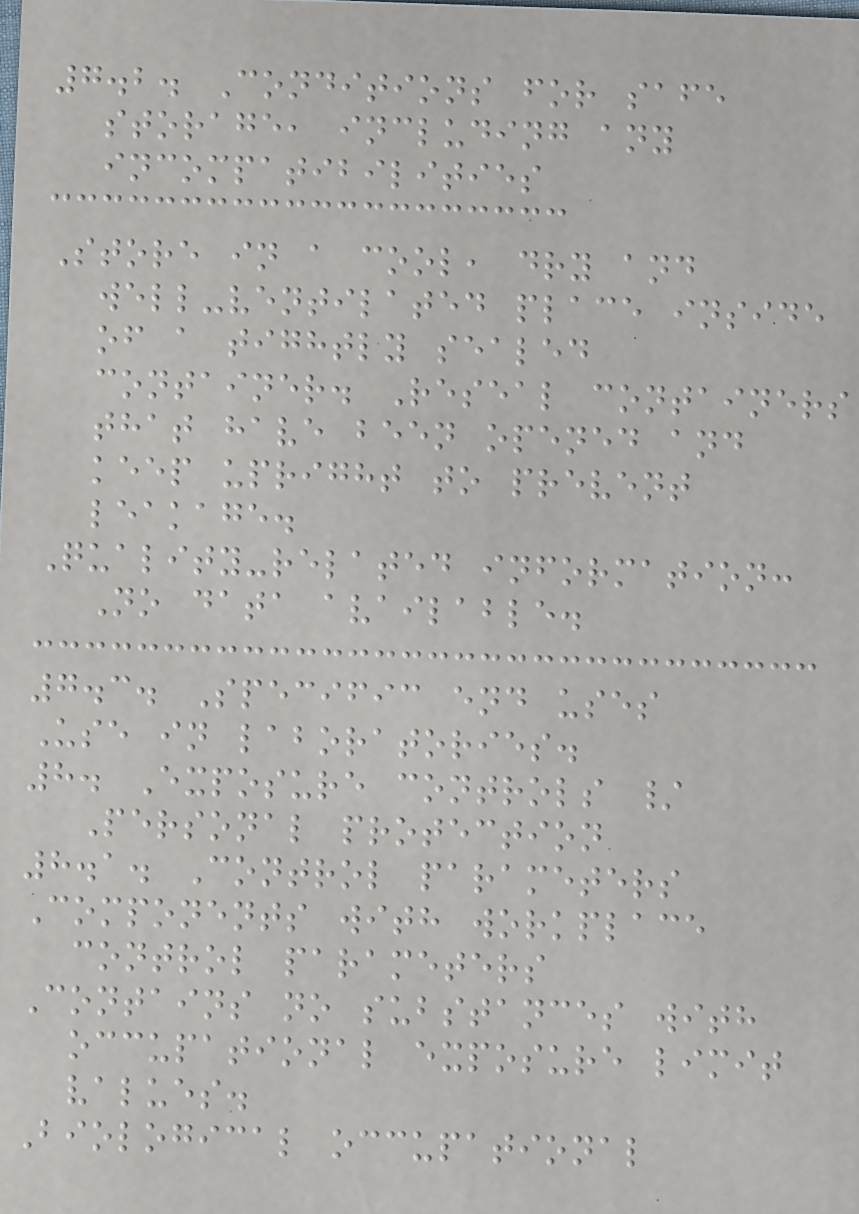7.2. Conditions for safe
storage, including any
incompatibilities
Store in a cool, dry and
well-ventilated place inside
of a tightly sealed
container. Reseal containers
that have been opened and
keep upright to prevent
leakage.
Quality-related information:
No data available.
7.3. Specific end uses
Use in laboratories.
8. Exposure controls /
Personal protection
8.1. Control parameters
Components with workplace
control parameters
Contains no substances with
occupational exposure limit
values.
Biological occupational
